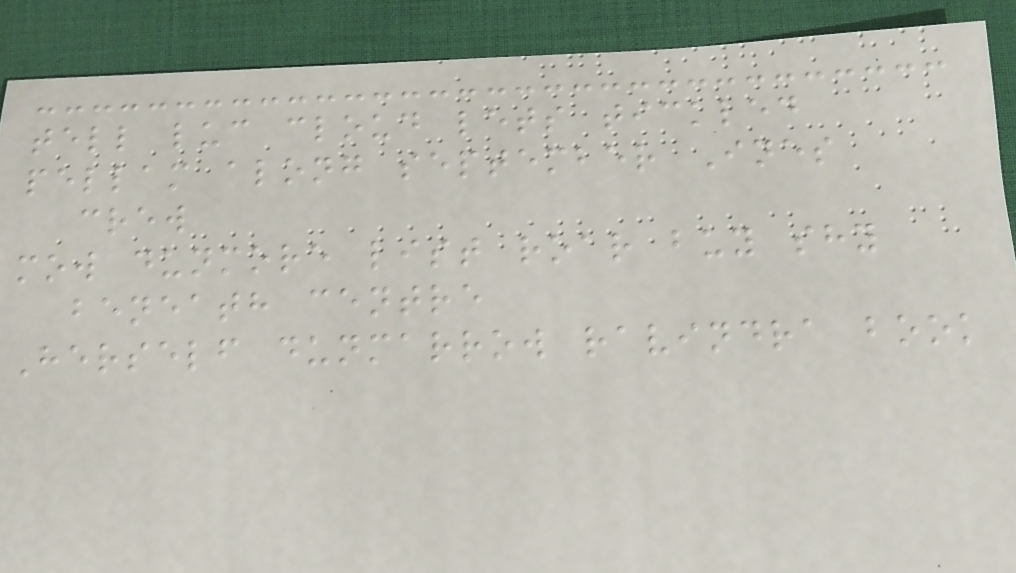tell luc cloud lets tickled
pellam along september Ines
crew
mow dunmore list roar buy shy
beneath centre
Herself dunmarrow ravindra book
